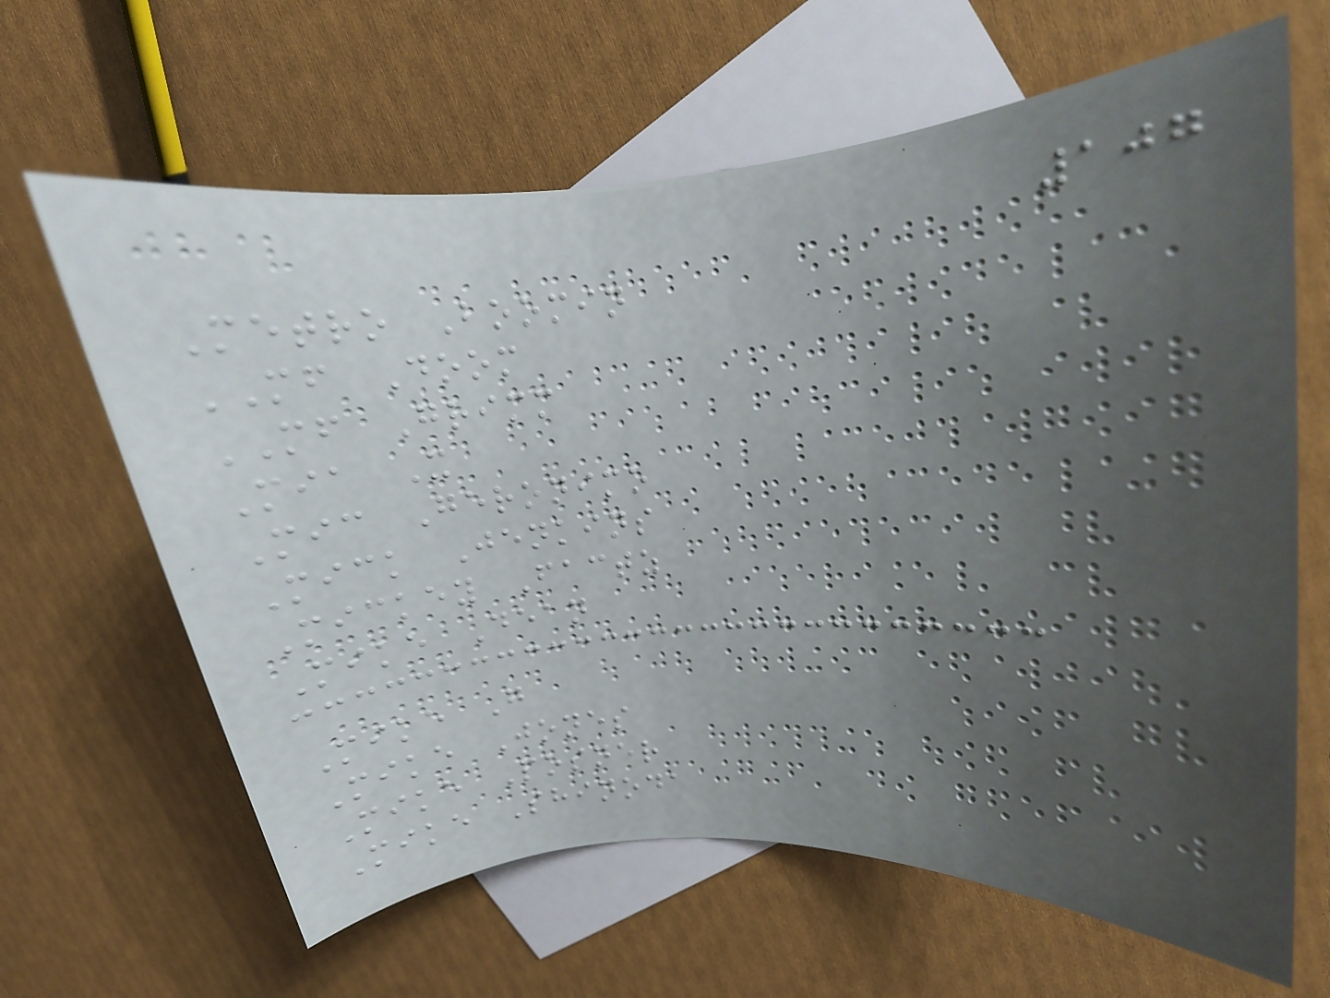107
Metro Boomin
MF Doom
MF Grimm
Mia X
Mic Geronimo
Mick Jenkins
Mickey Factz
Mike Dean
Mike G
Mike Jones
Mike Posner
Mike Shinoda
